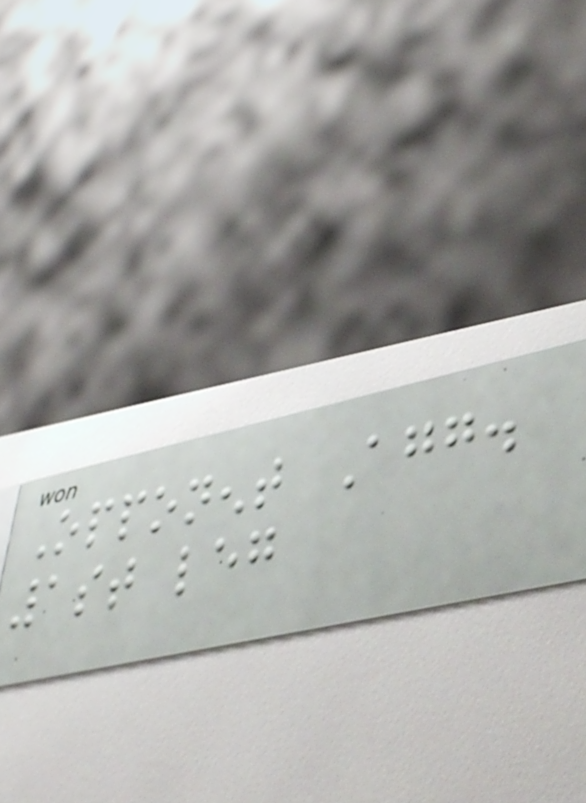Opponent Agg.
1st leg
